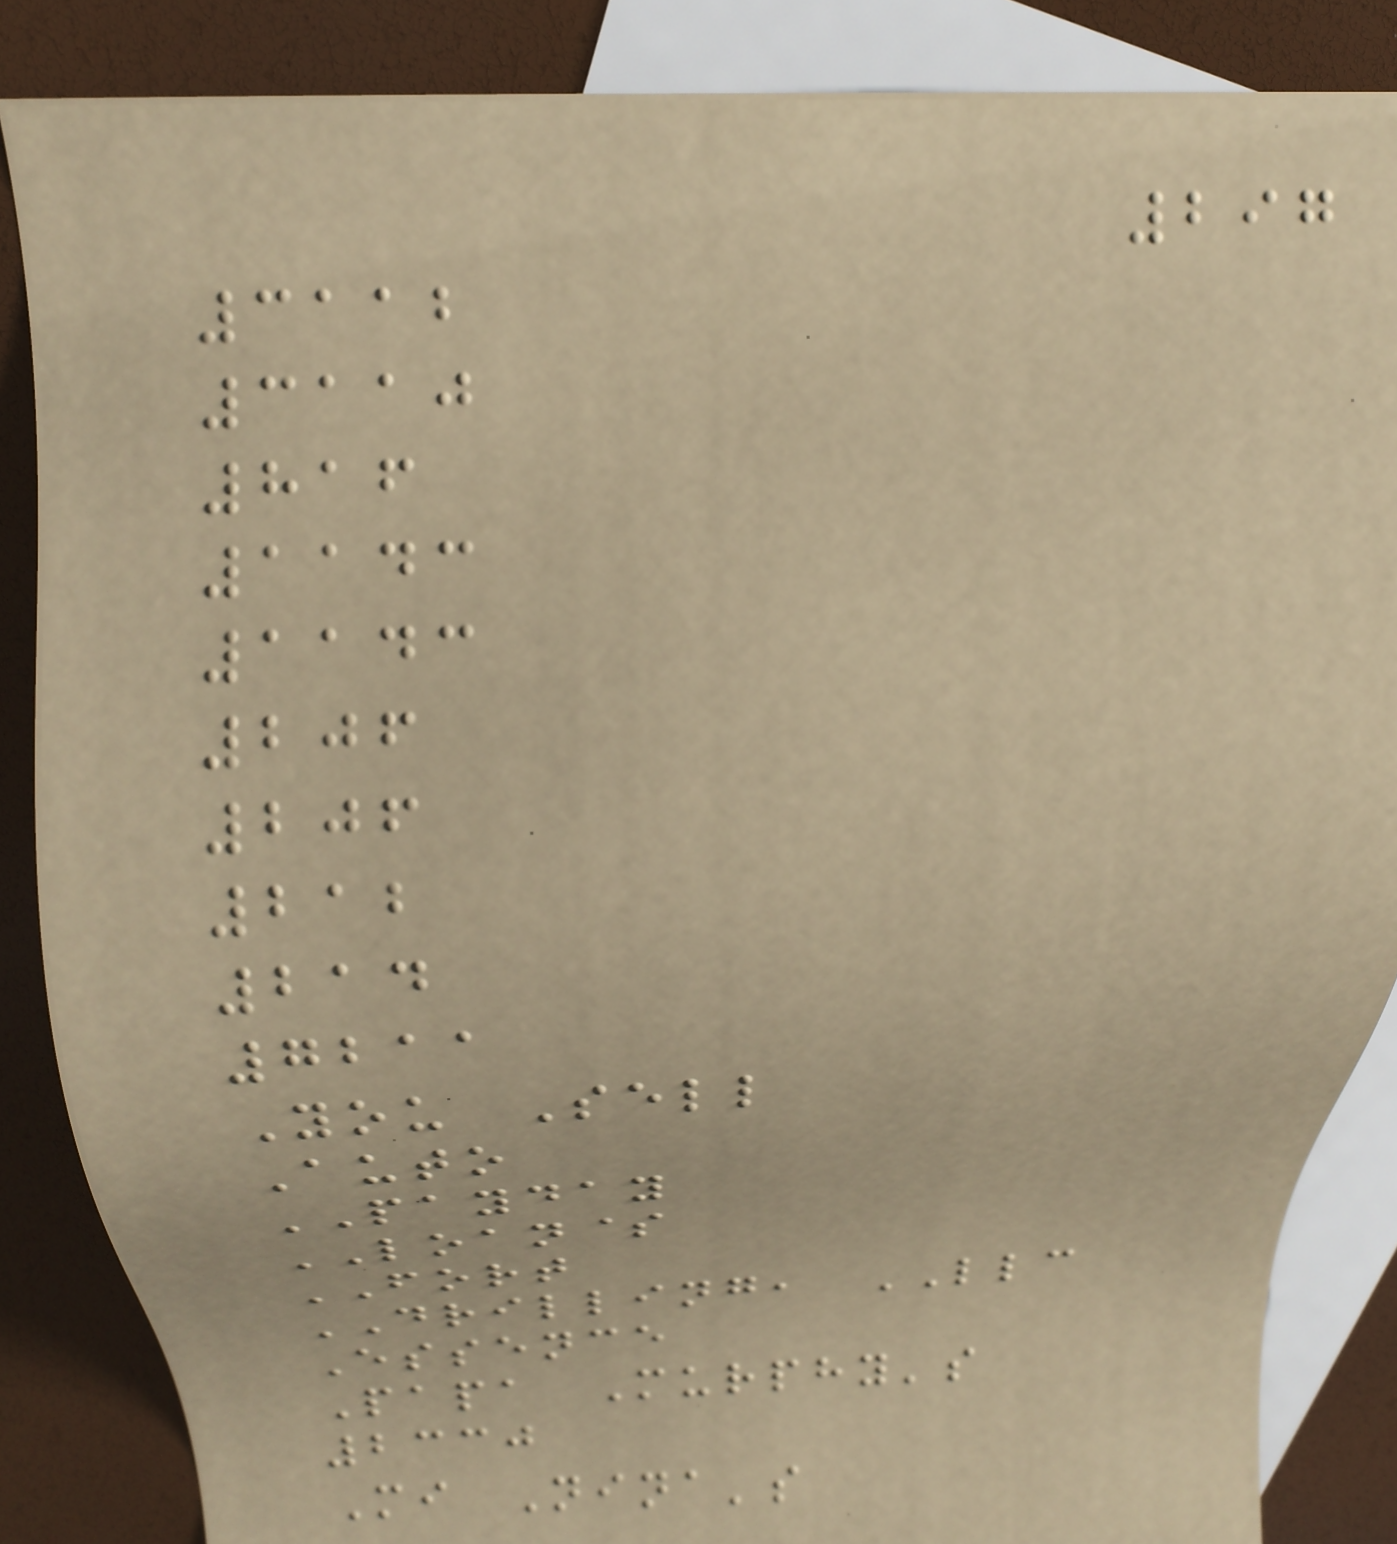297
3112
3110
816
1143
1143
206
206
212
214
7211
You Sell
Auto
PAYDAY
LOAN$
FORT
DRILLING, LLC
Essence
Papa Murphy's
2330
Mi Nina's
